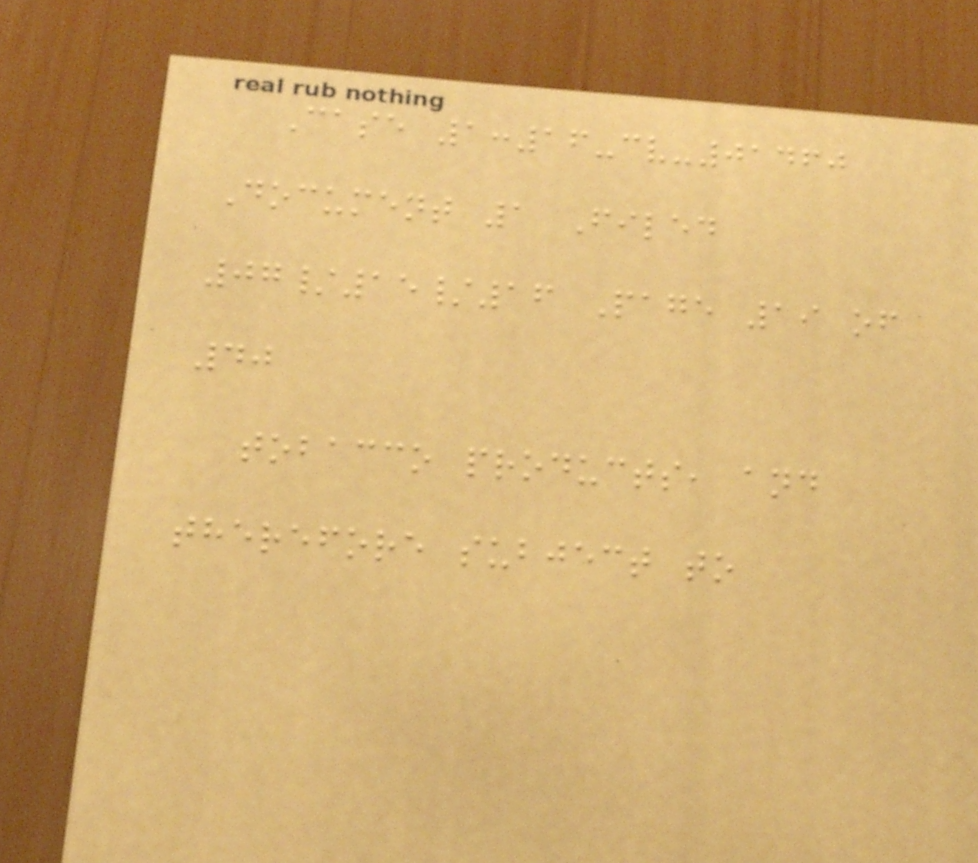Case 1:16-cv-01460
Document 1 Filed
07/15/16 Page 19 of
40
tobacco products, and
therefore subject to
